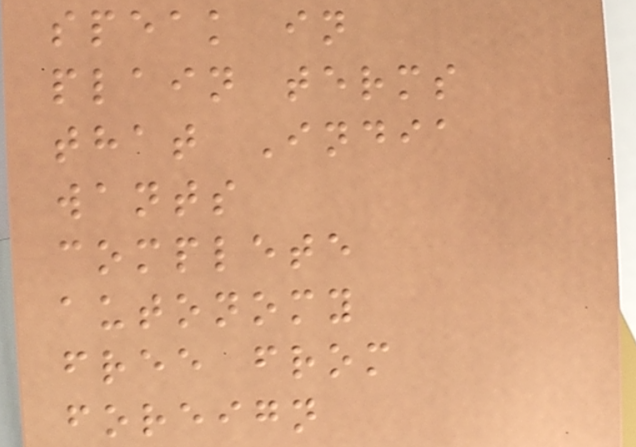speak in
plain terms
that India
wants
complete
autonomy
free from
foreign
